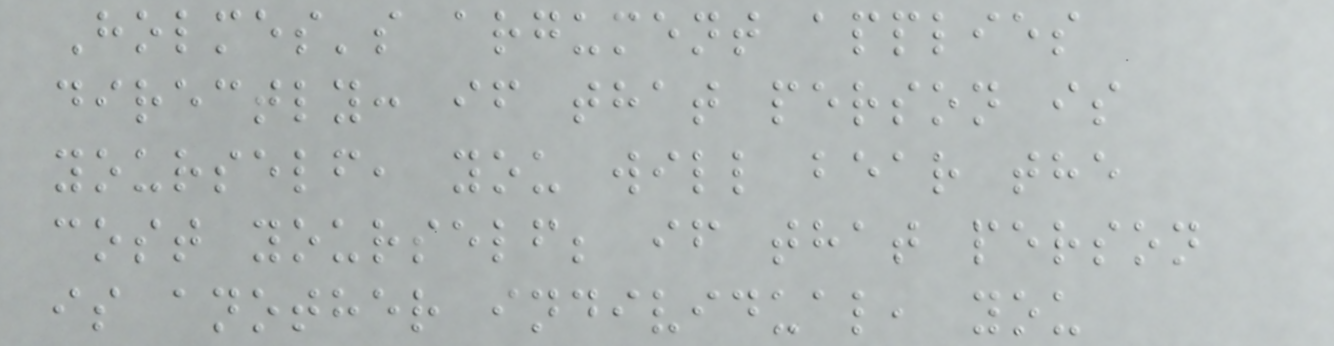Holmes's argument applies
directly: if that person is
yourself, you will bear the
cost yourself; if that person
is another individual, you
